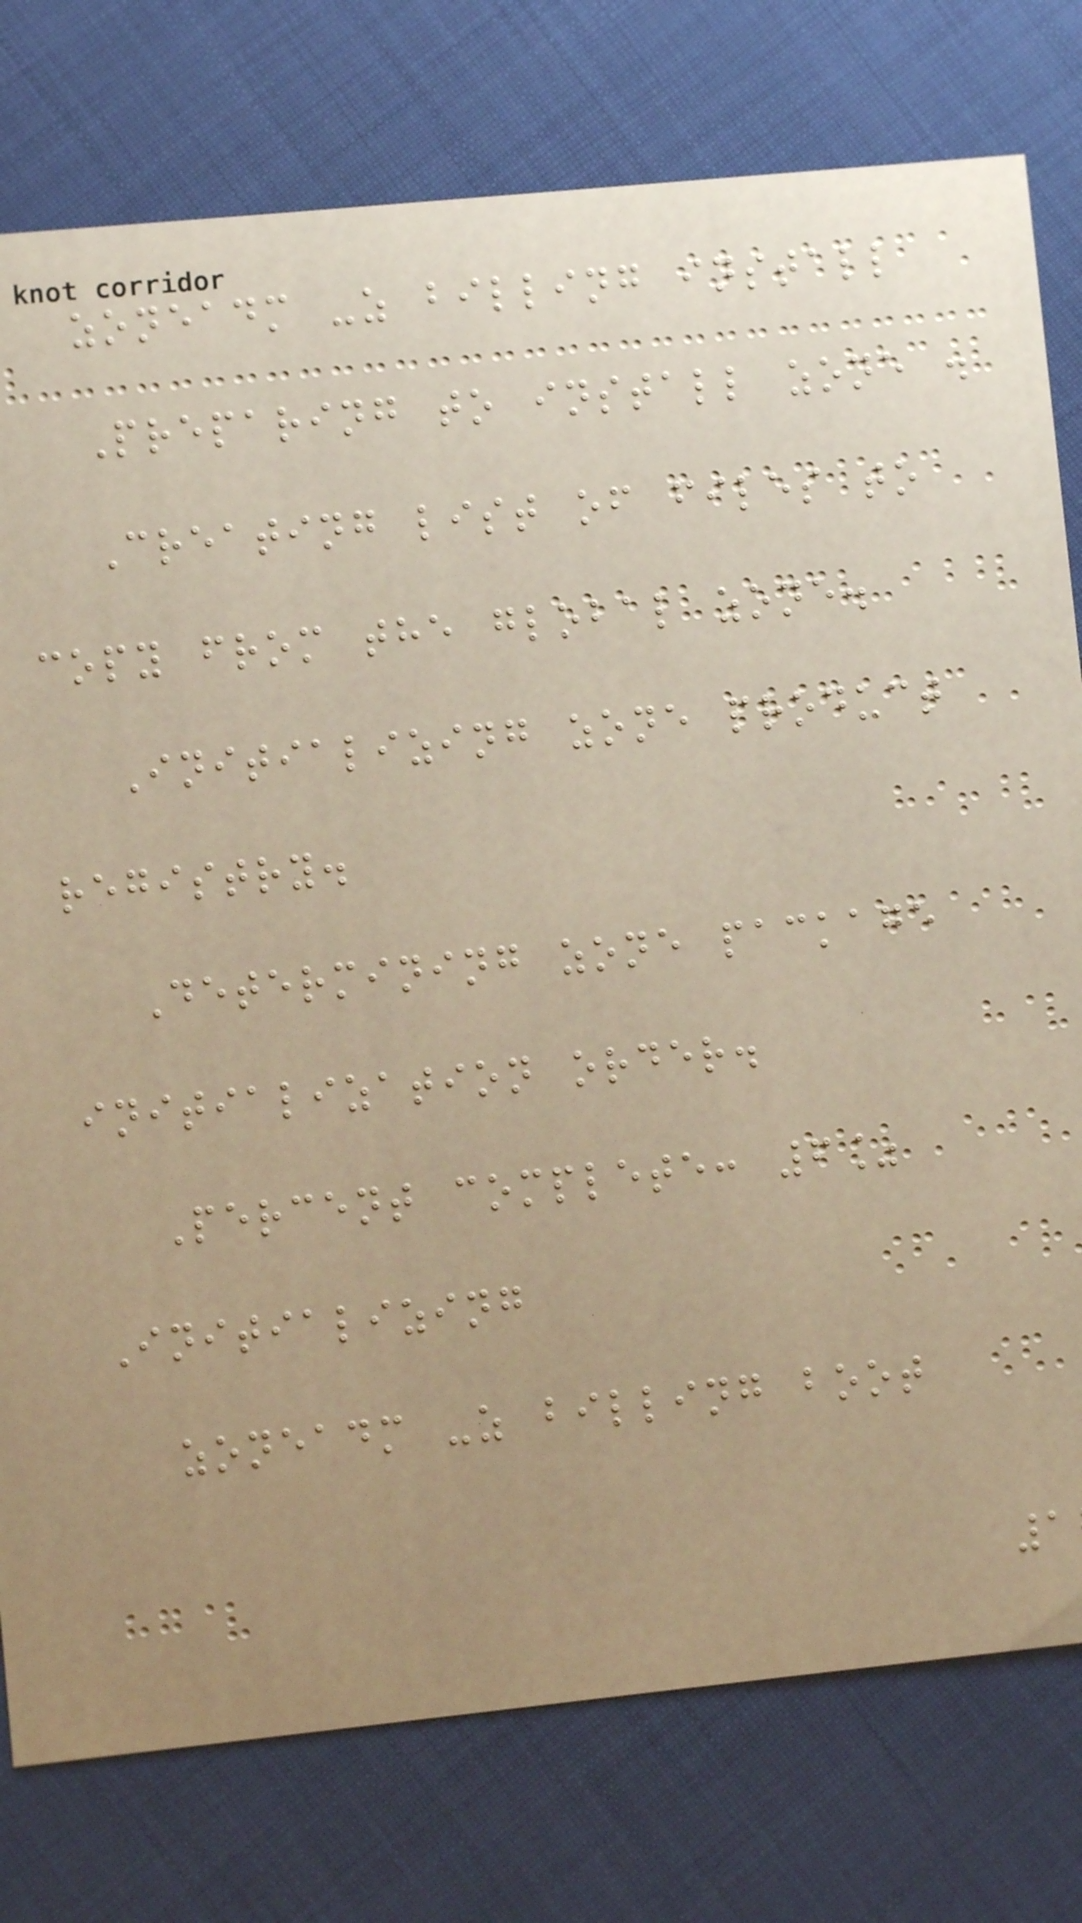zoneadm -z billing install
Preparing to install zone .
Creating list of files to
copy from the global zone.
Initializing zone product
registry.
Determining zone package
initialization order.
Percent complete: 6%
Initializing
zoneadm -z billing boot
